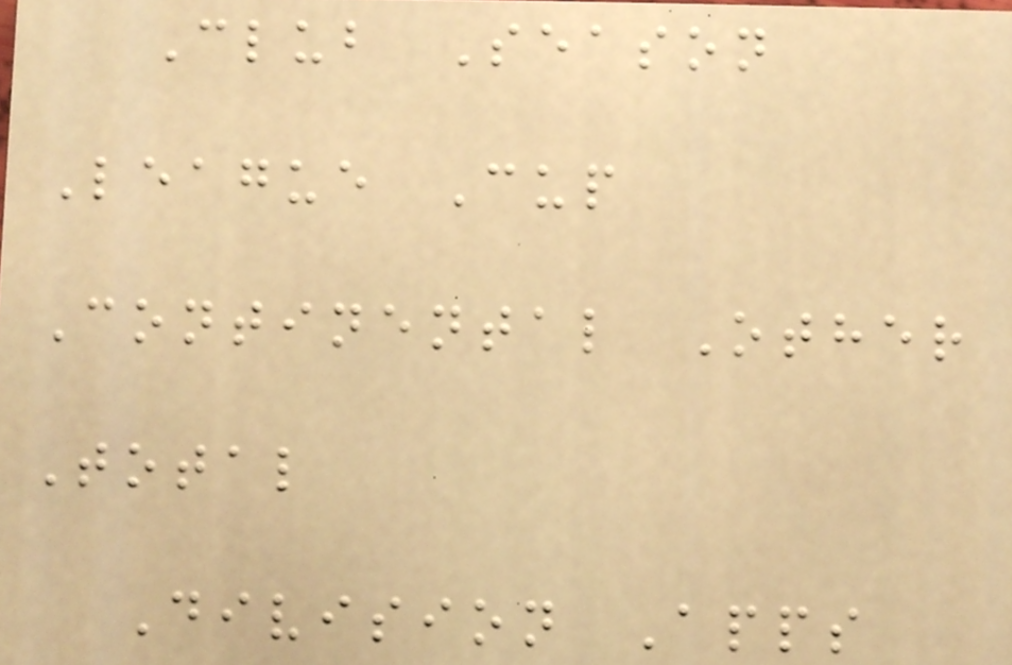Club Season
League Cup
Continental Other
Total
Division Apps
